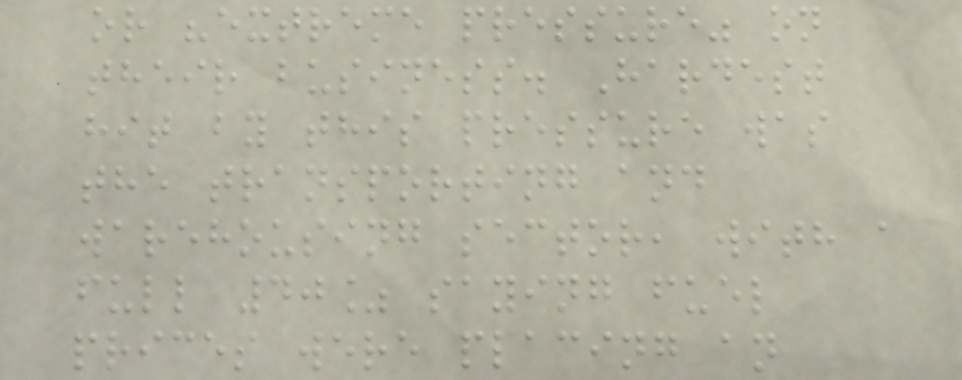or "extreme pressure" on
their business. Hardest
hit by this pressure was
the transporting and
warehousing sector, with a
full 40% saying fuel
prices were placing an
